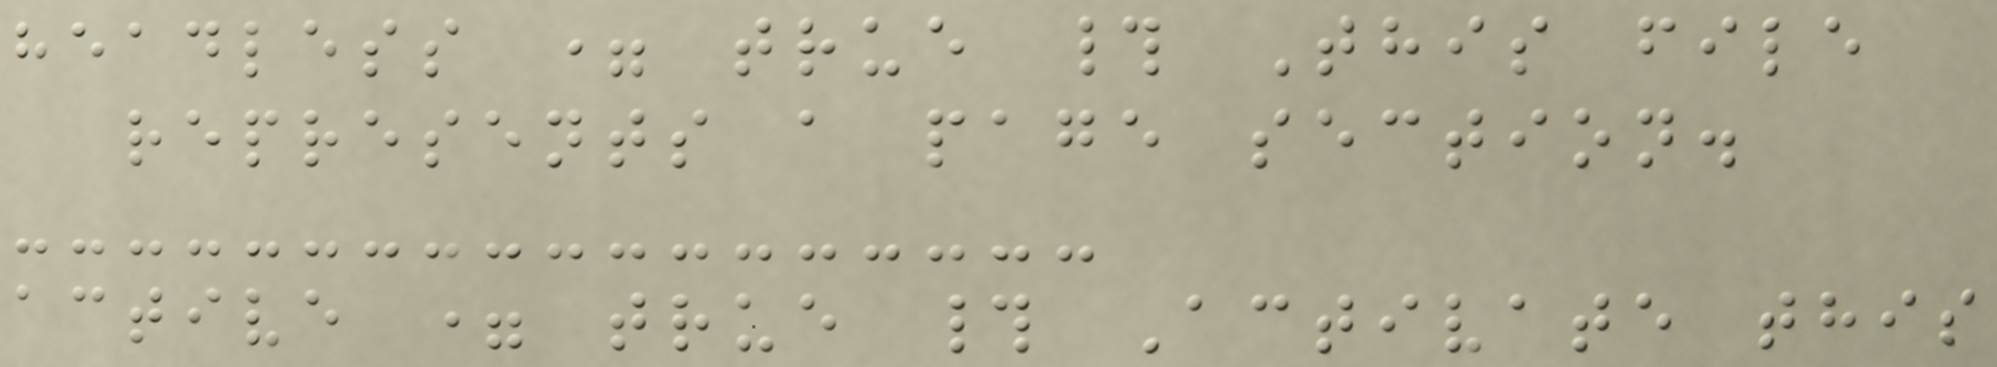headless = true # This file
represents a page section.
active = true # Activate this
